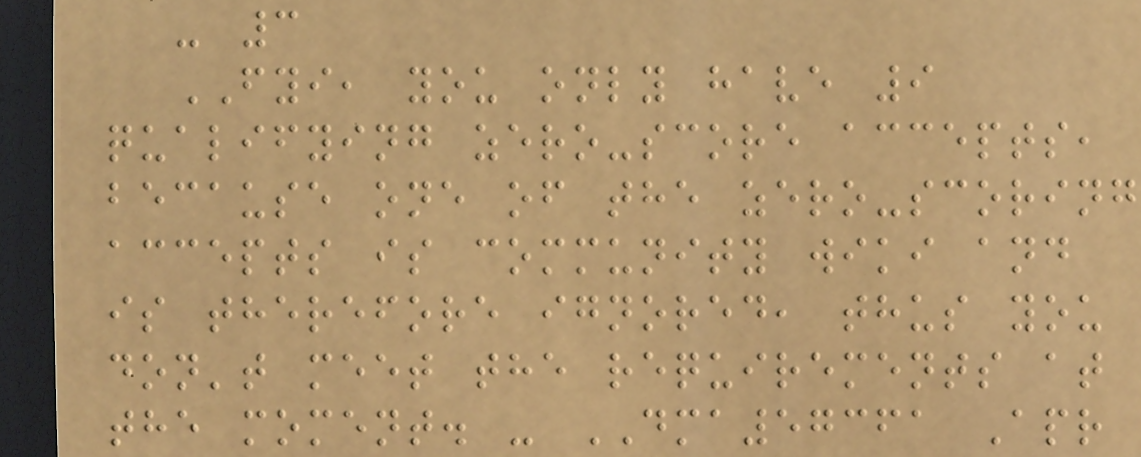- 3
FYI, you only have 9
qualifying zero-score accepts,
because one of the zero-scoring
accepts is community wiki and
is therefore ignored, thus you
don't meet the requirements at
the moment. - DMA57361 Apr
